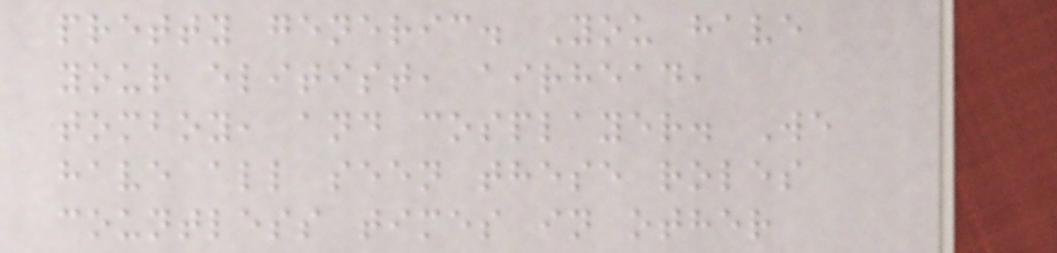pretty generic. You have
your elitist, airhead,
tomboy, and cosplayer. We
have all seen these roles
countless times in other
